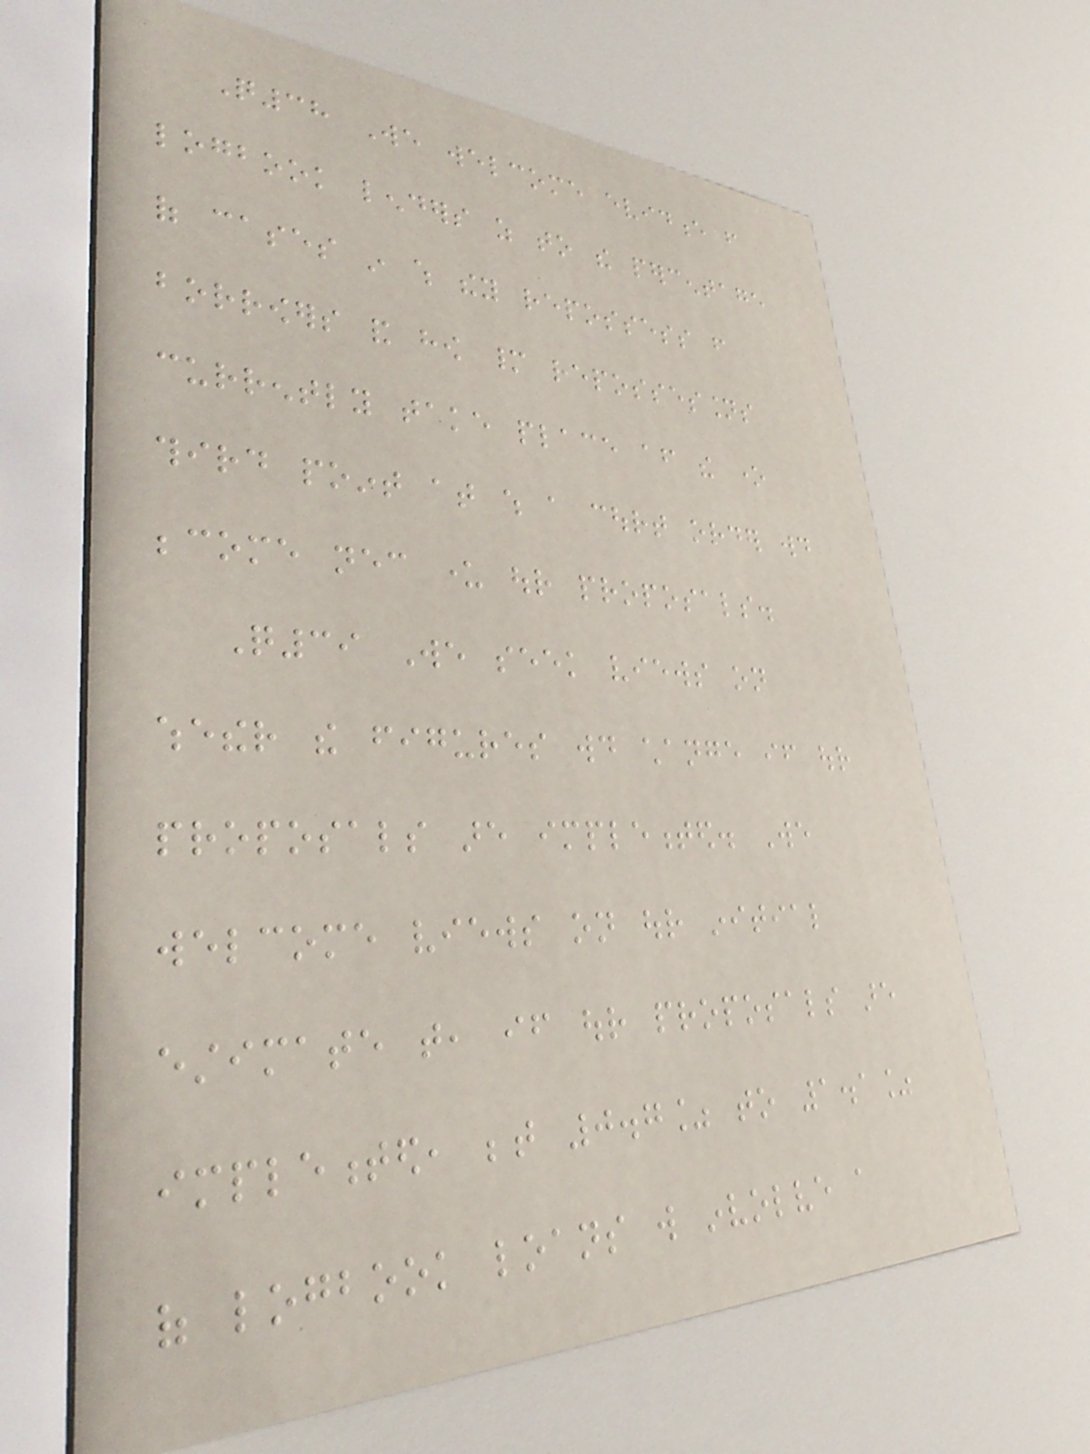Q38 We welcome evidence from
logbook lenders as to the percentage
of cases in which they repossess from
borrowers and how many repossessions
currently take place after the one
third point at which a court order would
become necessary under our proposals.
Q39 We seek views on
whether the figures would change if our
proposals are implemented. We
welcome views on our initial
estimate that, if our proposals are
implemented, between 0.7% to 1.1%
of logbook loans will involve a
